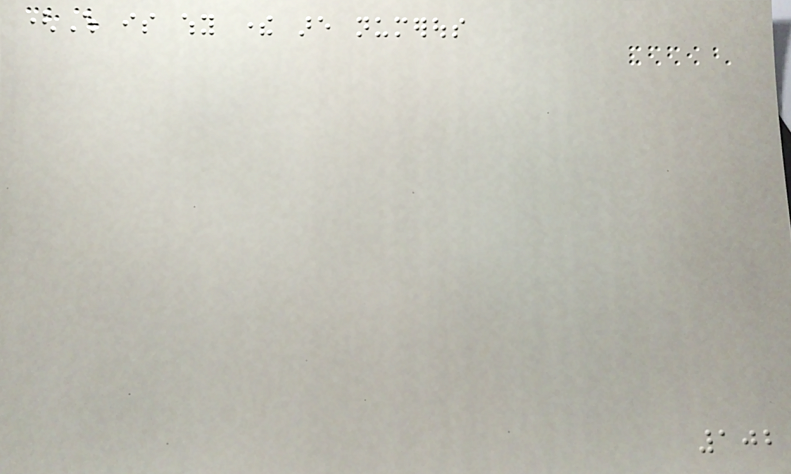(Which is why there are numerous
102
